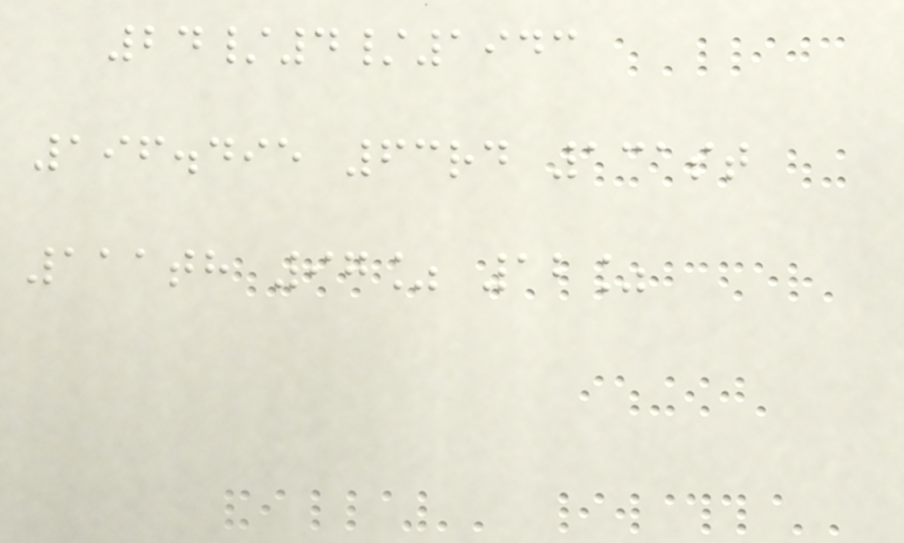24/4/1943
196.495 63rd 131st
111th 97% 12%
